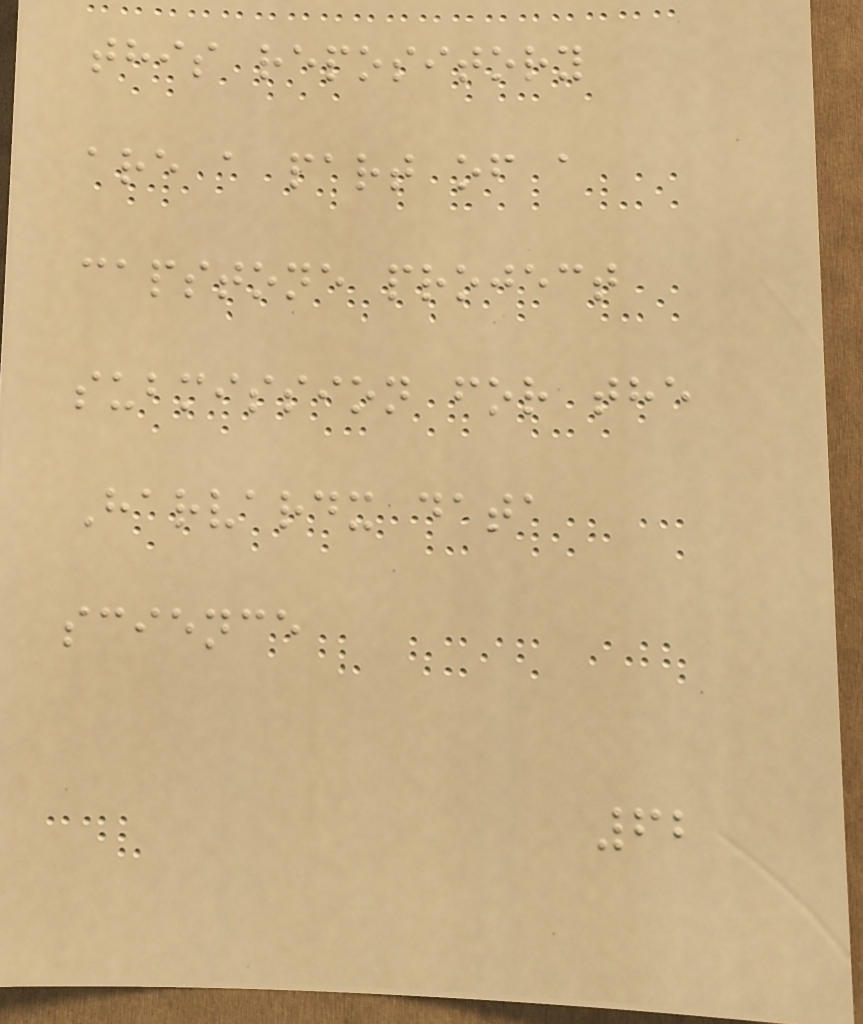this repository
are a part of a
capstone project
submission for the
Harvardx data
science
62
